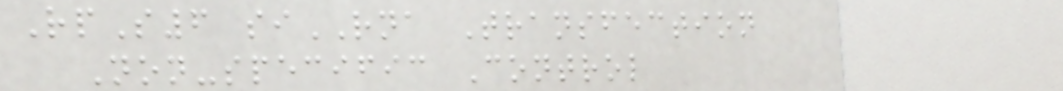RpS6 siRNA Transfection
Non-specific Control
